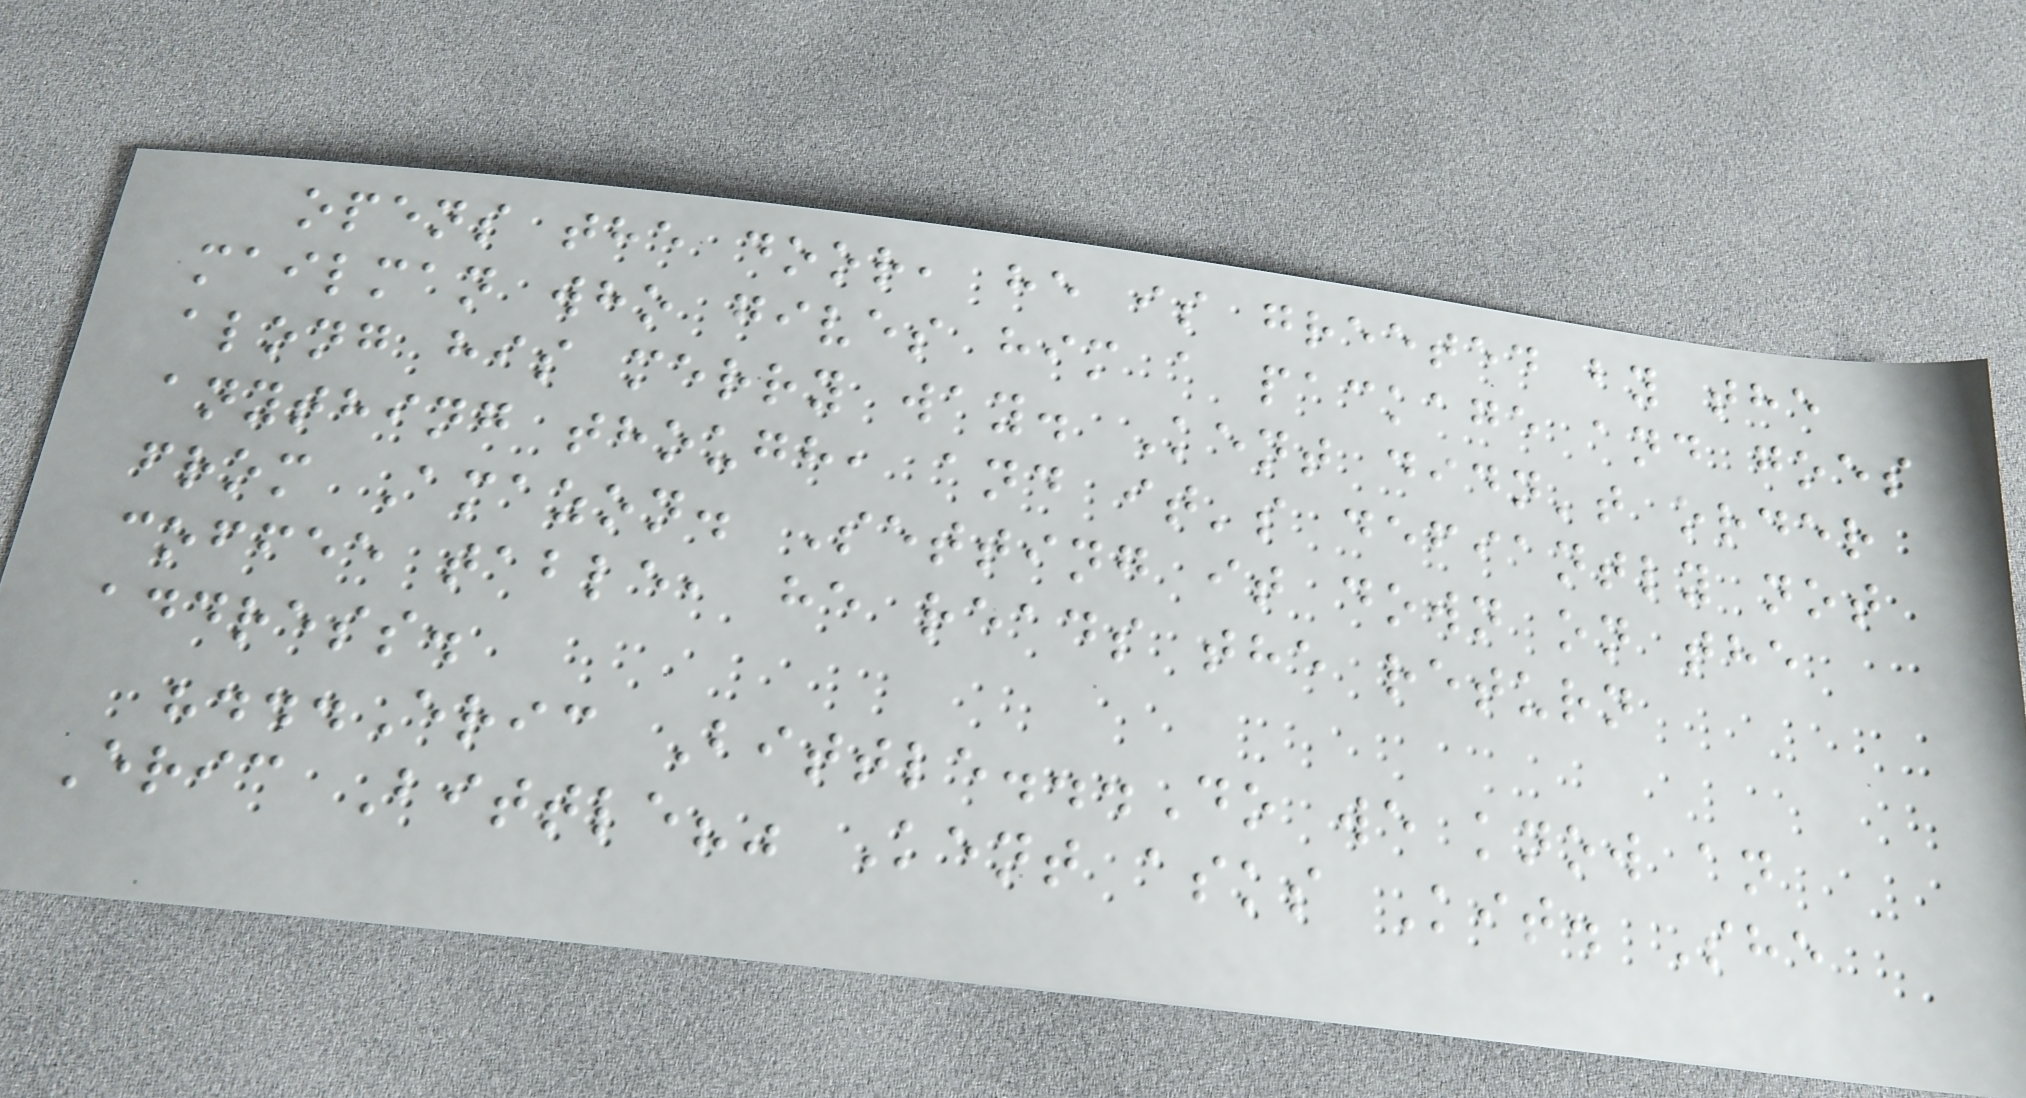opens the door, he is greeted by the
mailman who gives him a package and goes
along his merry way. Kent didn't order
anything though, and it's defiantly not
from Amazon. Setting it down on the
coffee table, he reads the return
address.
"...Eric Bittle...Do we know an
Eric Bittle?" Kent asks Kit. She
